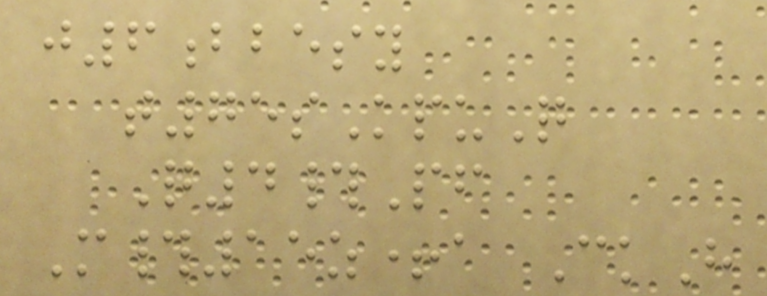j6bbesy
t75sKpuQ
Q4#Pf
M#15z+a CkH
